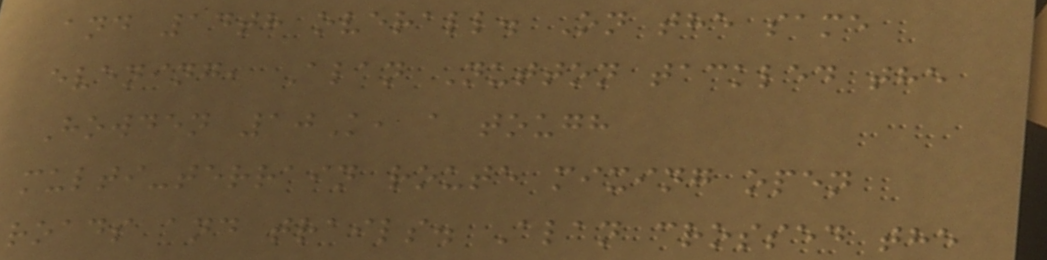and 14th overall. On the same
evening, Alan Nutton tackled the
Howden 10K, a tough
multi-terrain route mixing open
roads and trails. Alan crossed the
